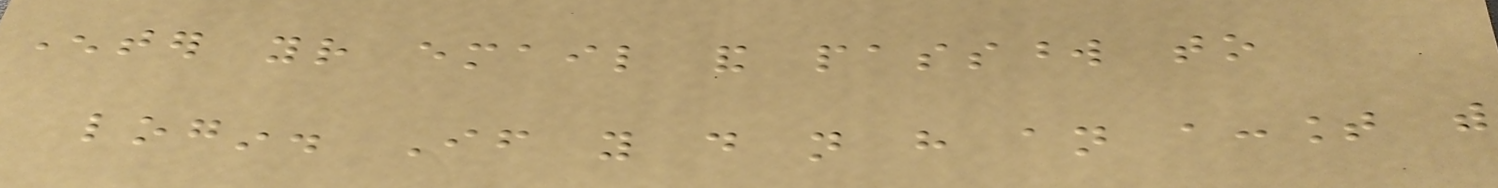Enter your email and password to
login. If you do not have an account with
